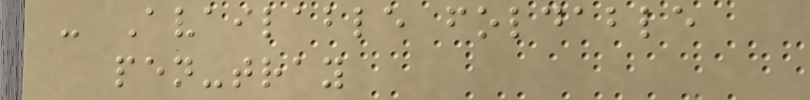- Available foldable
pen-tray
